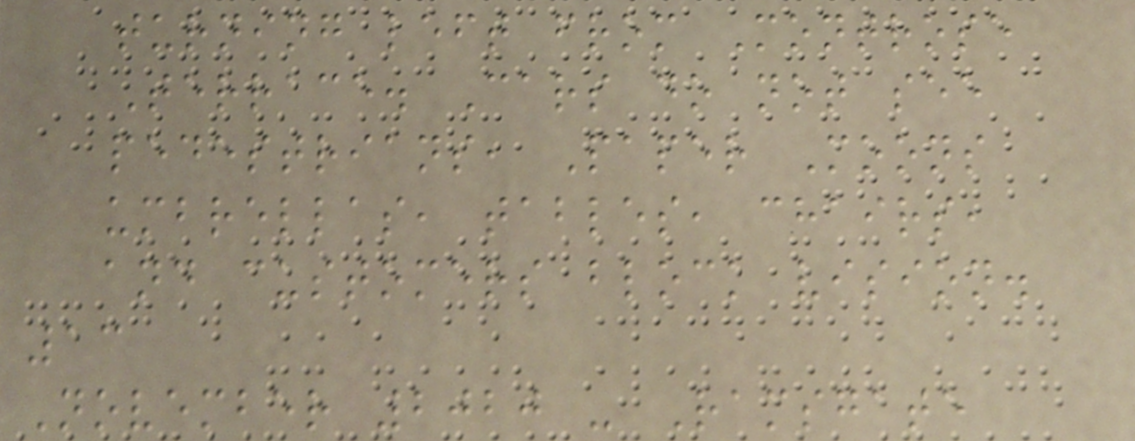turning left from Montrose
Terrace. Cars do not see
pedestrians, Paper Moons
umbrellas, tables, chairs,
and customers block vision.
13
November 2020 - Ramsgate
